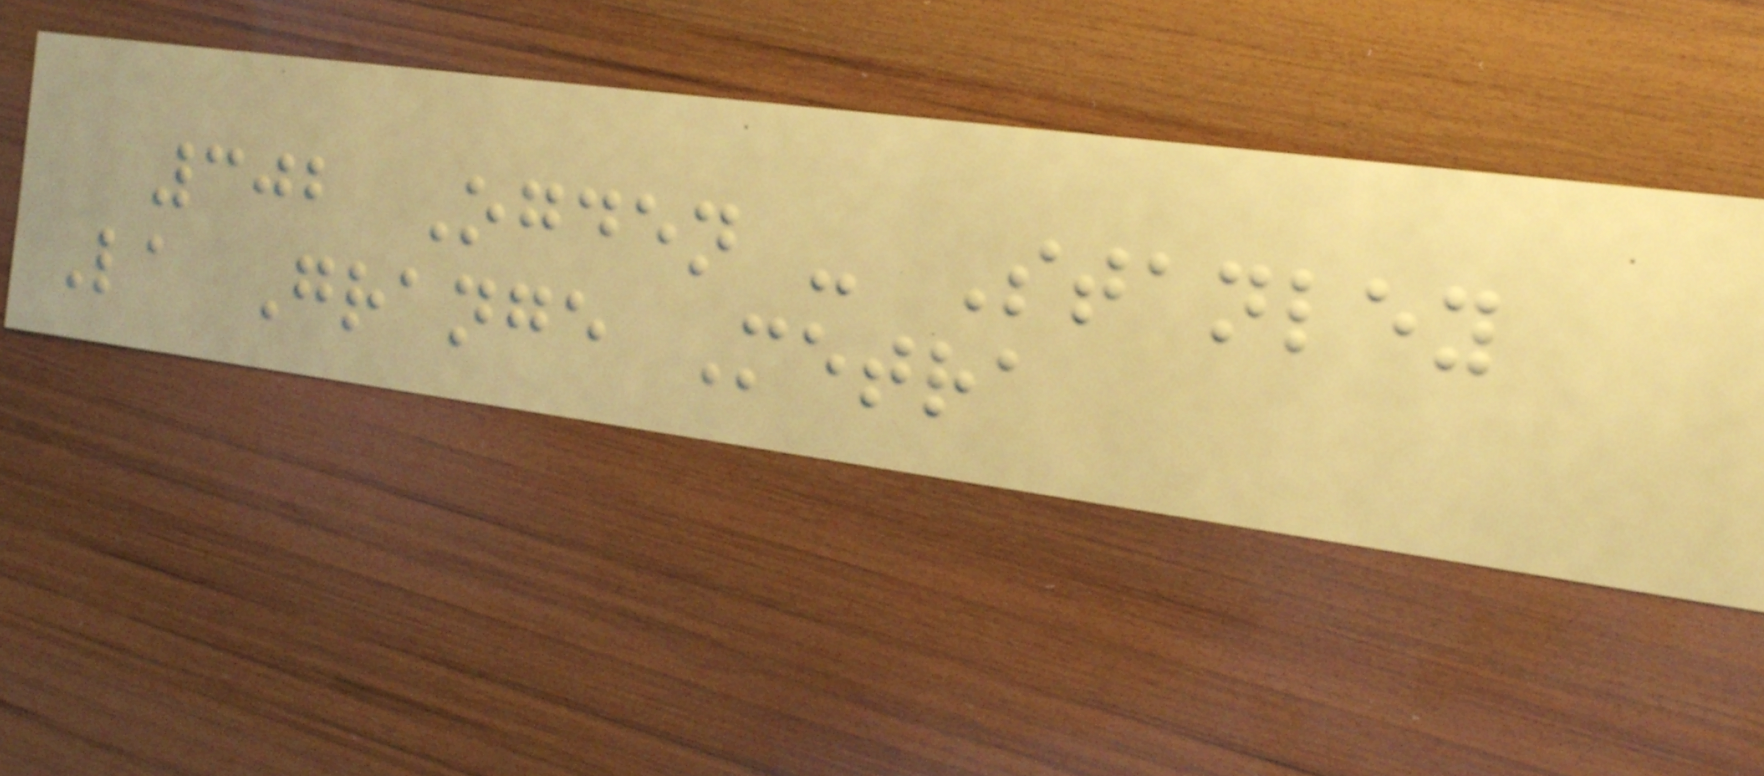302 Ogden - Stanley
La Grange Metra
